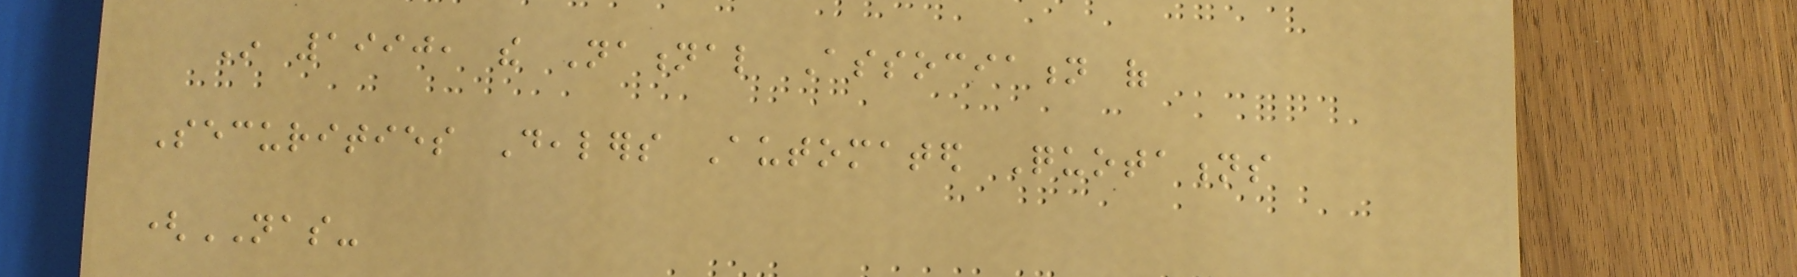In 1990, the National Association of
Securities Dealers Automated Quotations
(NAS-
